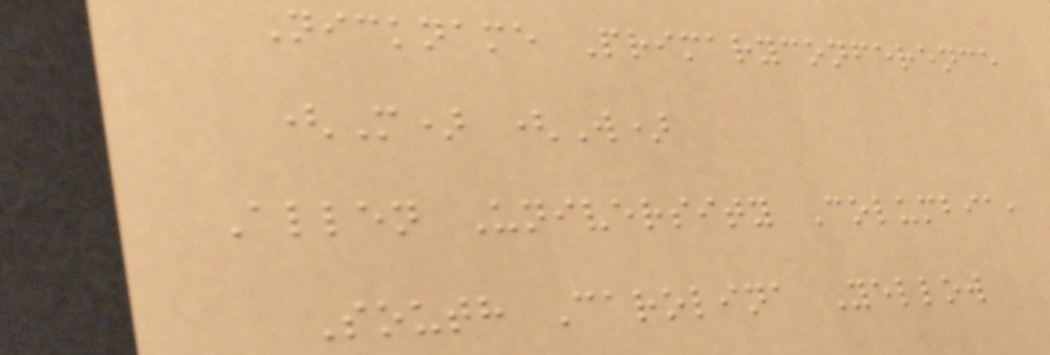Nickname Primaryconference
(M) (W)
Allen University Columbia,
South Carolina Yellow
